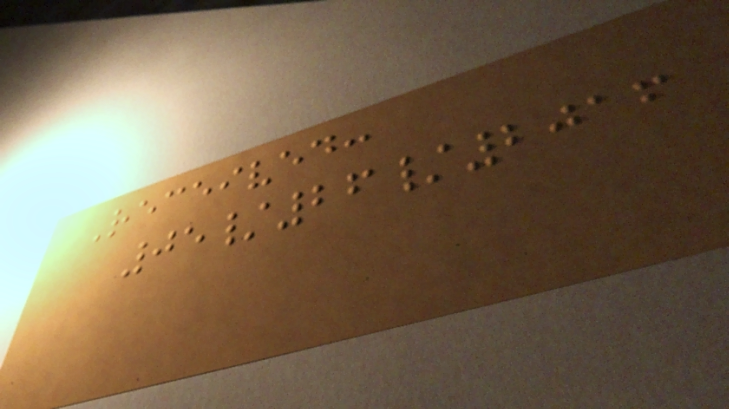Received:
05/26/2016
